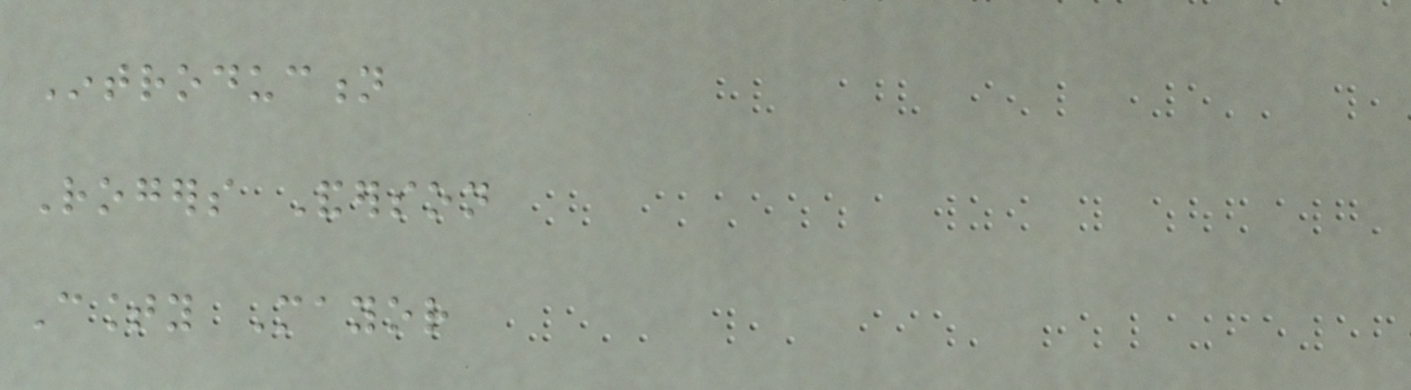Introduction
Rogers Anderson
County Mayor
